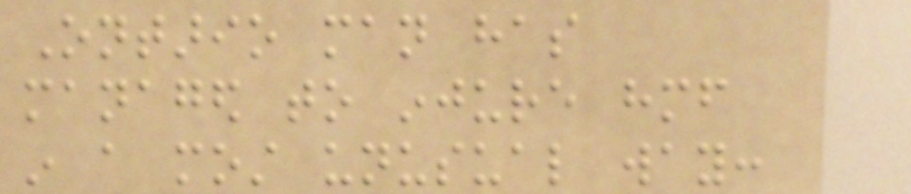Ontario man has
managed to injure himself
in a most unusual way:
